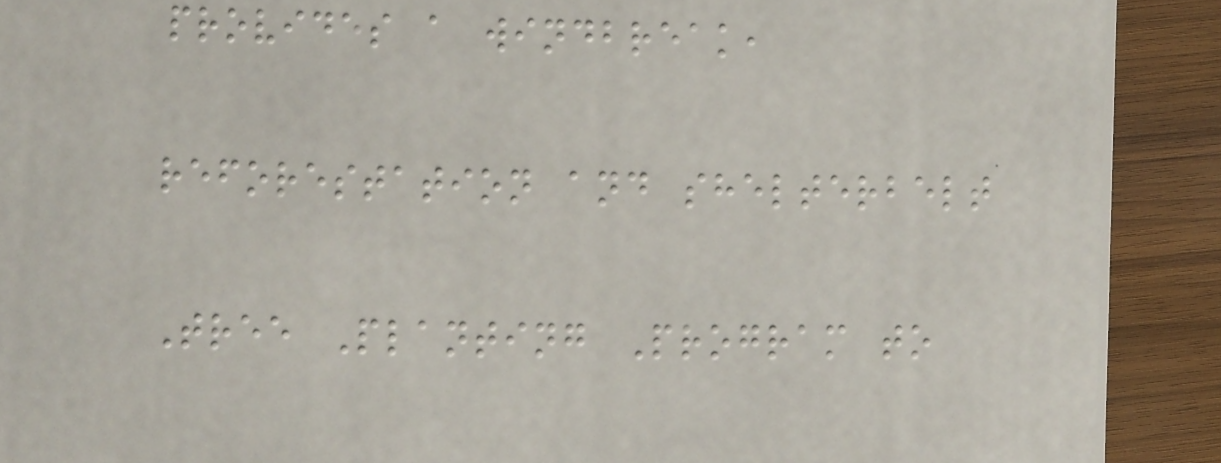provides a windbreak,
reforestation and shelterbelt
Tree Planting Program to
